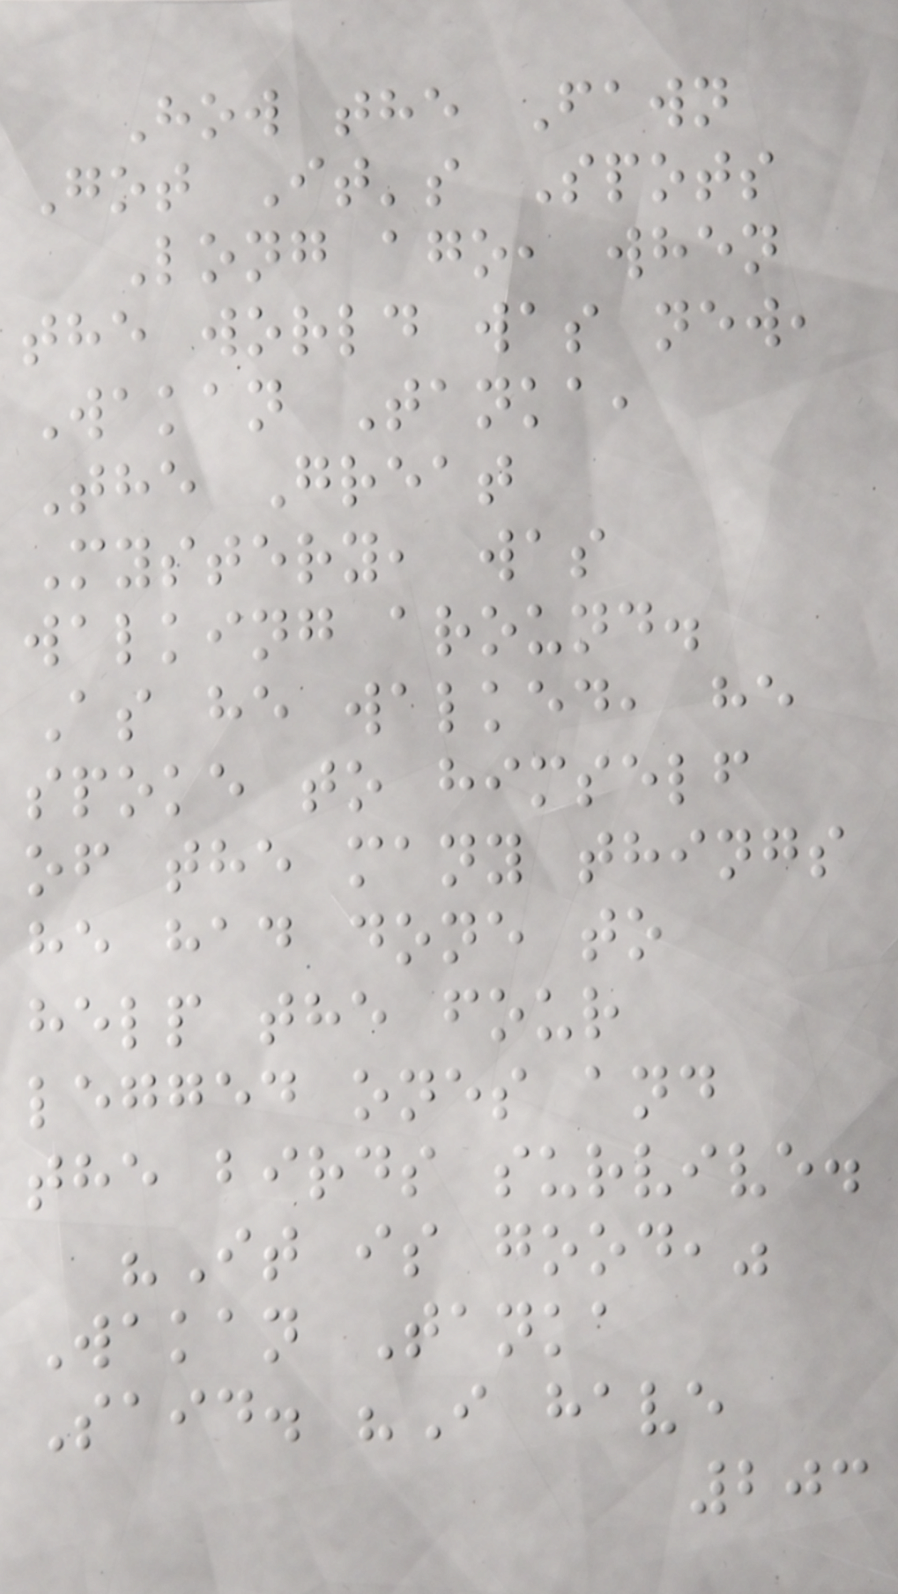How the Fawn
Got It's Spots
Long ago, when
the world was new,
Wakan Tanka,
The Great
Mystery, was
walking around.
As he walked, he
spoke to himself
of the many things
he had done to
help the four
legged ones and
the birds survive.
"It is good,"
Wakan Tanka
Said. "I have
203
